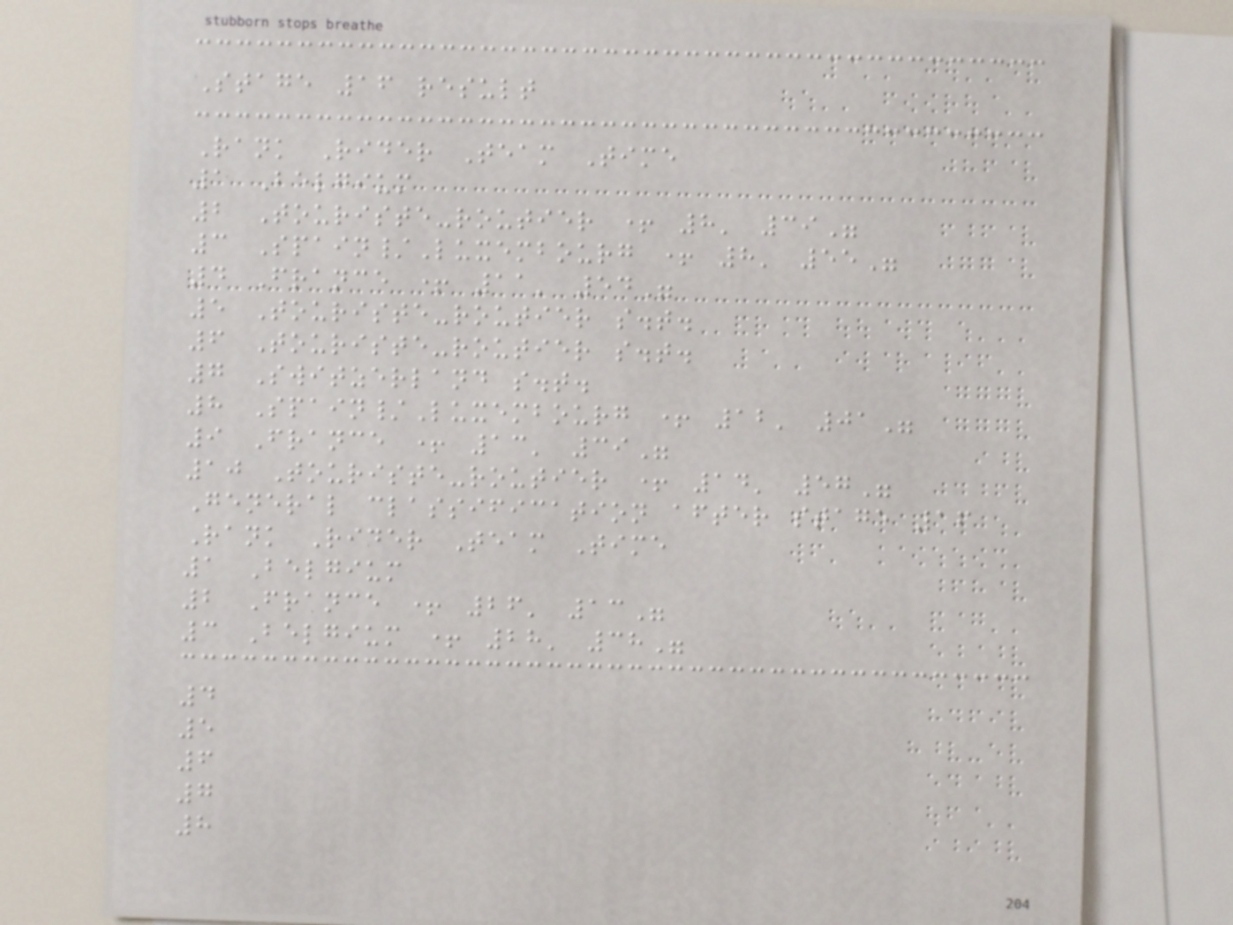Stage 16 result
Rank Rider Team Time
1 Belgium
2 Touriste-routier + 8' 39"
3 Spain/Luxembourg + 8' 55"
4 France + 11' 54"
5 Touriste-routier s.t.
6 Touriste-routier s.t.
7 Switzerland s.t.
8 Spain/Luxembourg + 12' 01"
9 France + 13' 39"
10 Touriste-routier + 14' 57"
General classification after stage 16
Rank Rider Team Time
1 Belgium
2 France + 26' 13"
3 Belgium + 28' 38"
4
5
6
7
8
